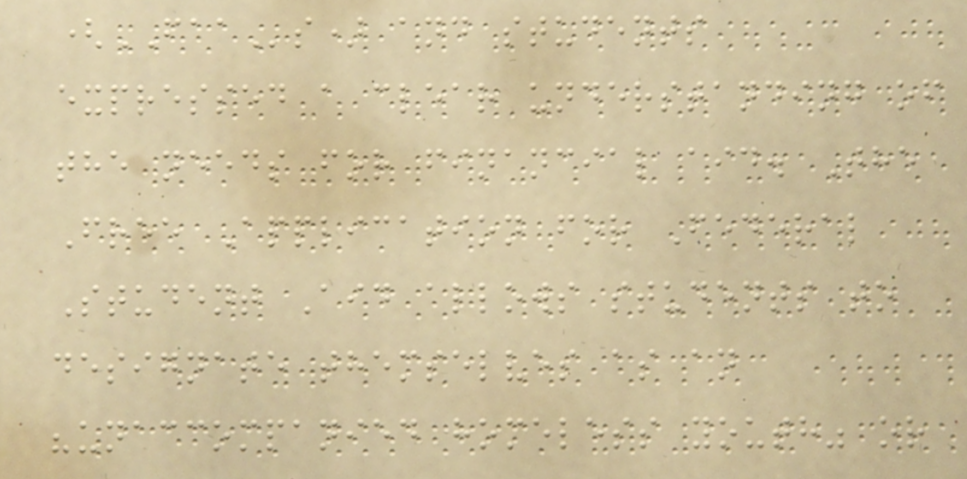(FAAs) and students
expressed a clear understanding of
the needs for financial aid. The
Free Application for Federal
Student Aid allows students to
designate themselves as an
"unaccompanied homeless youth" or
